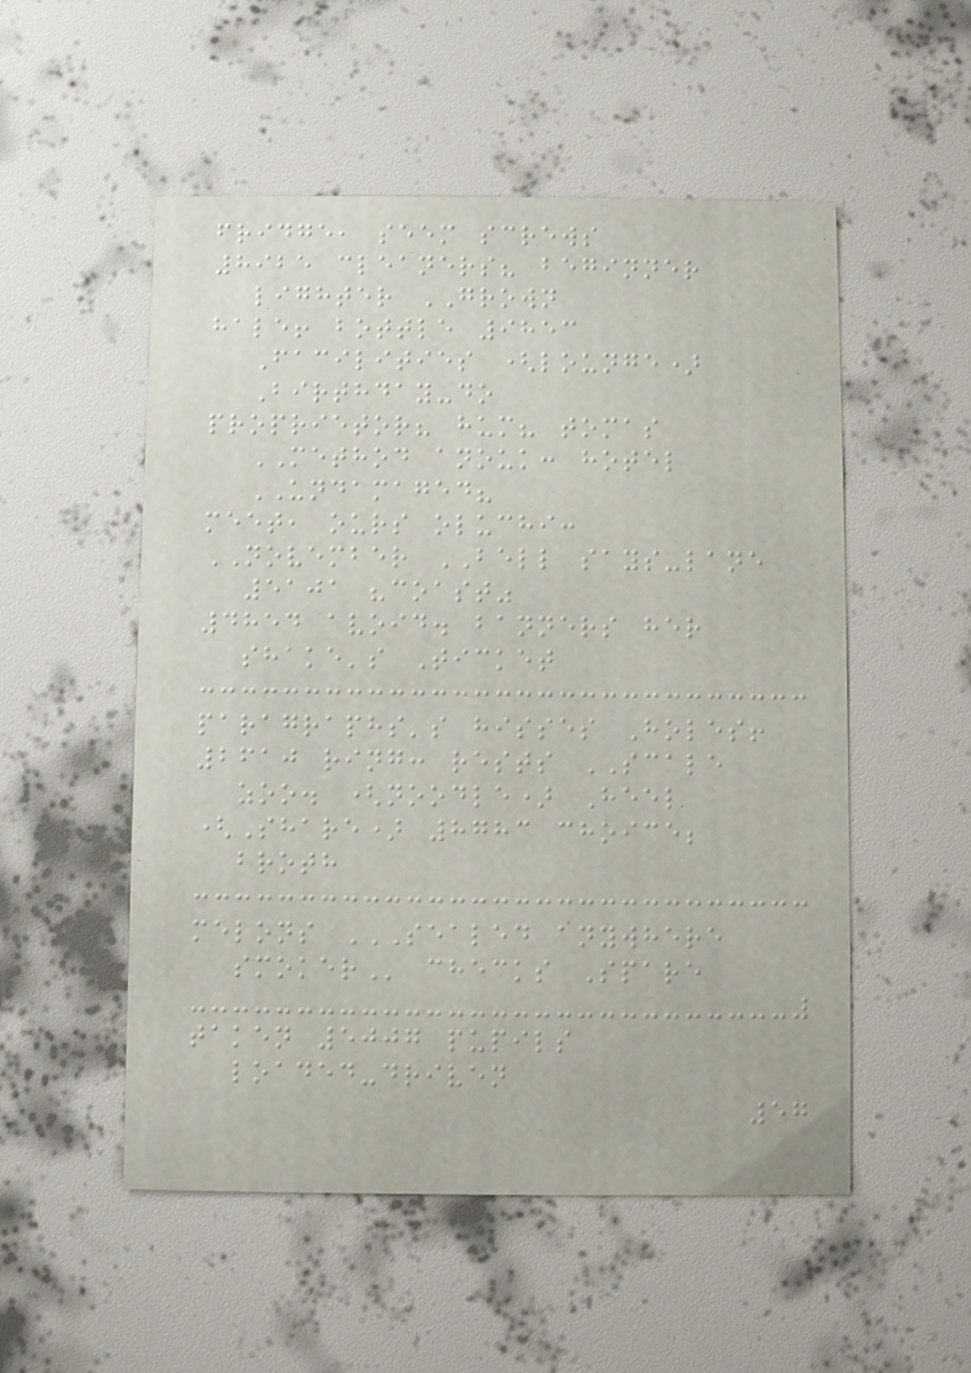fridge, seem screws
8925 cleaners? beginner
lighter GROWN
hale! bottle 9853
Facilities (lounge)
Birthday-do
proprietor? hum? tomas
METHOD anouk: hotel
UNDAMAGED?
meet, ours oluchi:
NOVEMBER BELL says-lane
5101 "coast"
4854 avoid. banners her
shake's Ticket
paragraphs's hisses Holes!
2610 ring: rests SCALE
zoo. (noodle) Heel
(Share) 8783 choice;
broth
melons SEALED ANYWHERE
SMOKER checks Spare
taken 5007 pupils
loaded-driven
57
